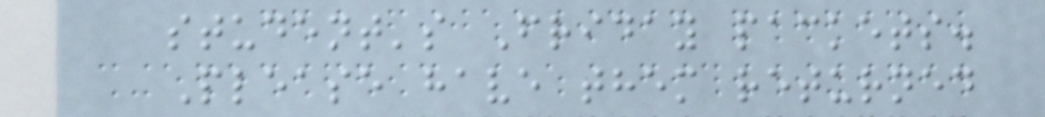student's Friday packets.
Please have them returned
